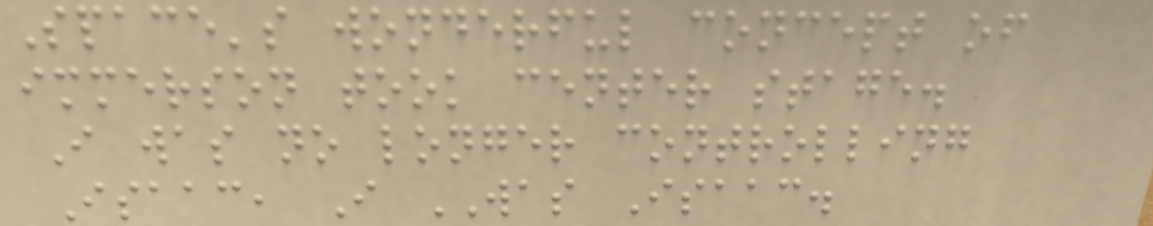Space's wonderful concept of
immerson took center stage.
I was no longer controlling
Isaac, I WAS Isaac.
